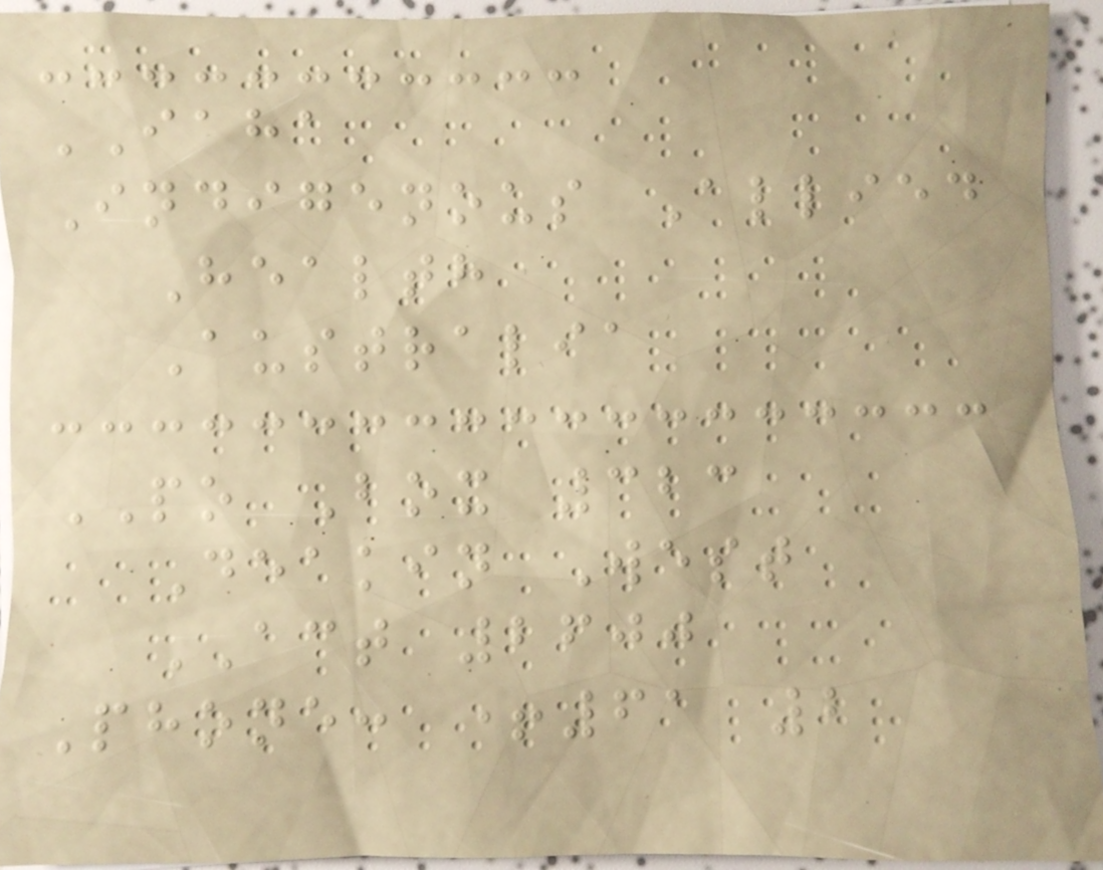IAHA
Indigenous Allied
Health
Australia
PO Box 323
Deakin West
ACT 2600
Phone: +61 2
